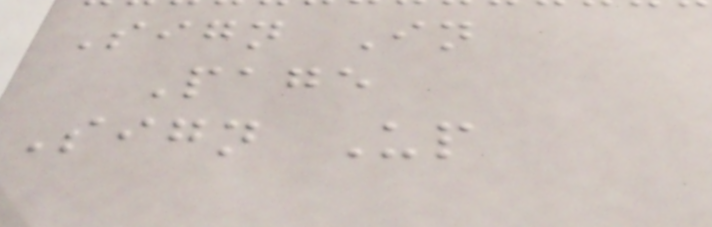Sign In
Page
Sign Up
